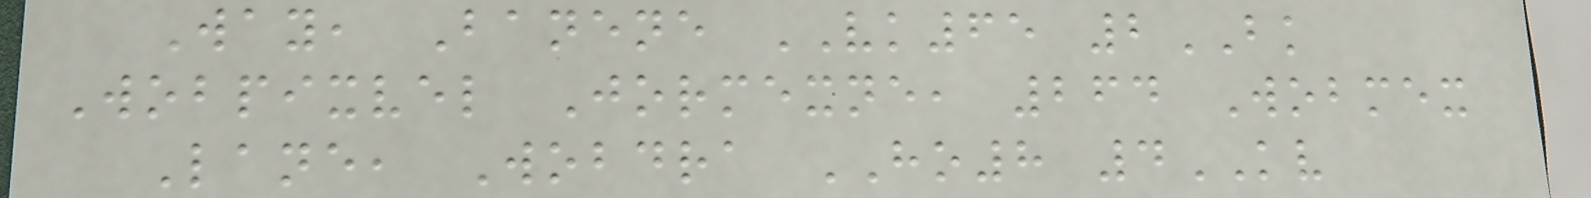Way, Banene VK65 2BK
Wobpixvel Jormexne, 264 Wobmex
Lane, Wobdra HO8 4KV
